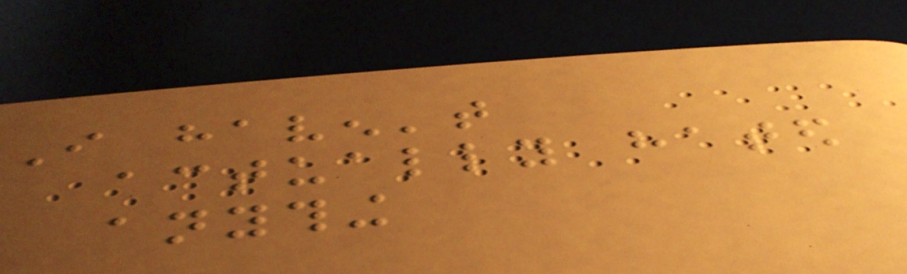I haven't
actually hated
anything
